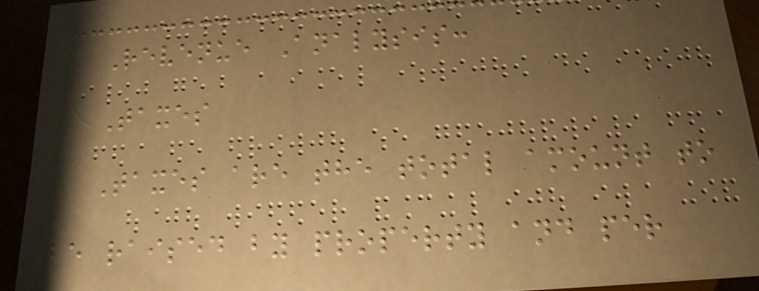Revenue Analysis:
Taxes
Taxes are the total amount to
be raised by property and per
